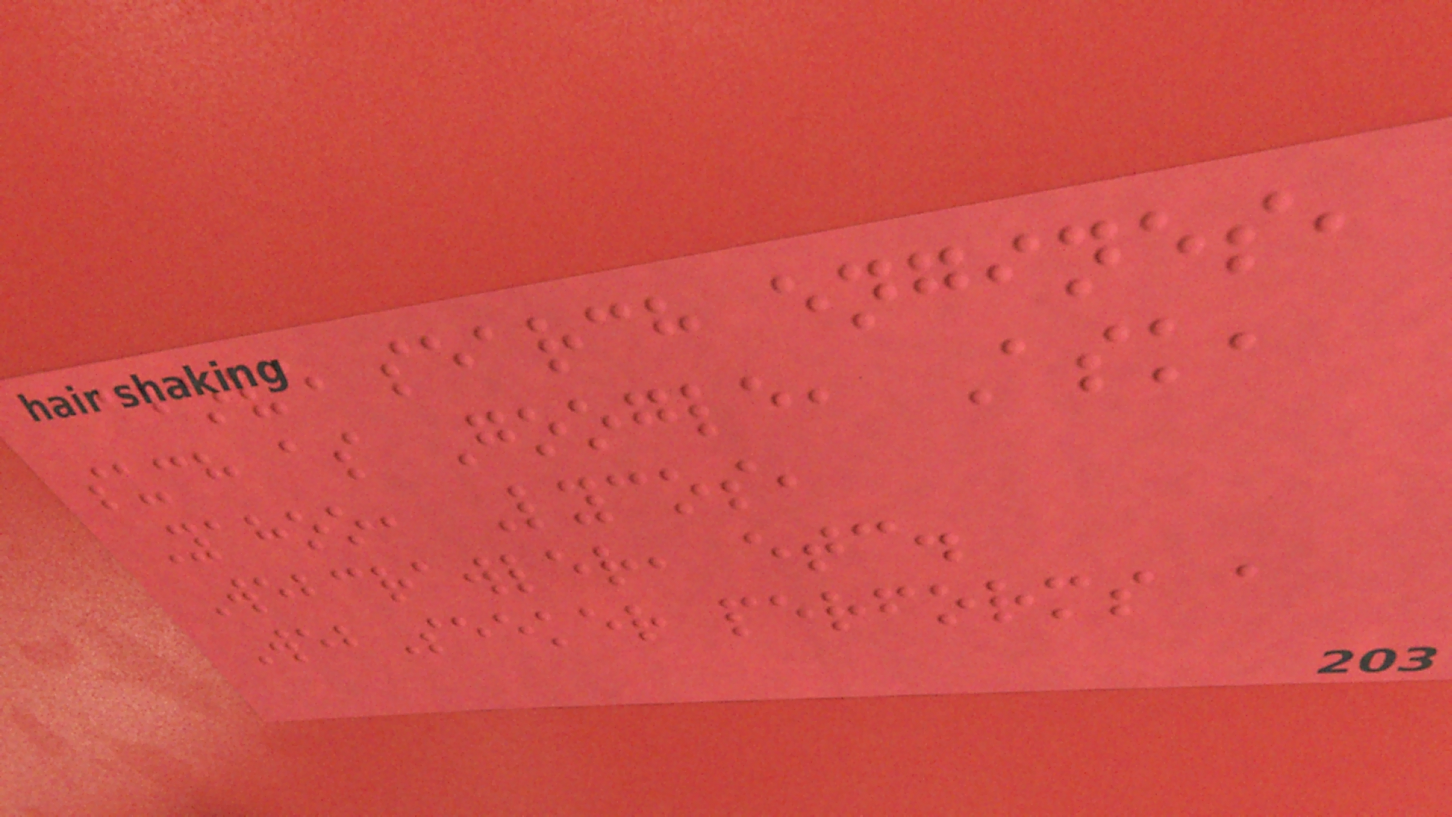above search engines,
such as Google, Ask,
Yahoo, Lycos,
Webcrawler, etc.
WebSeeker performs a
